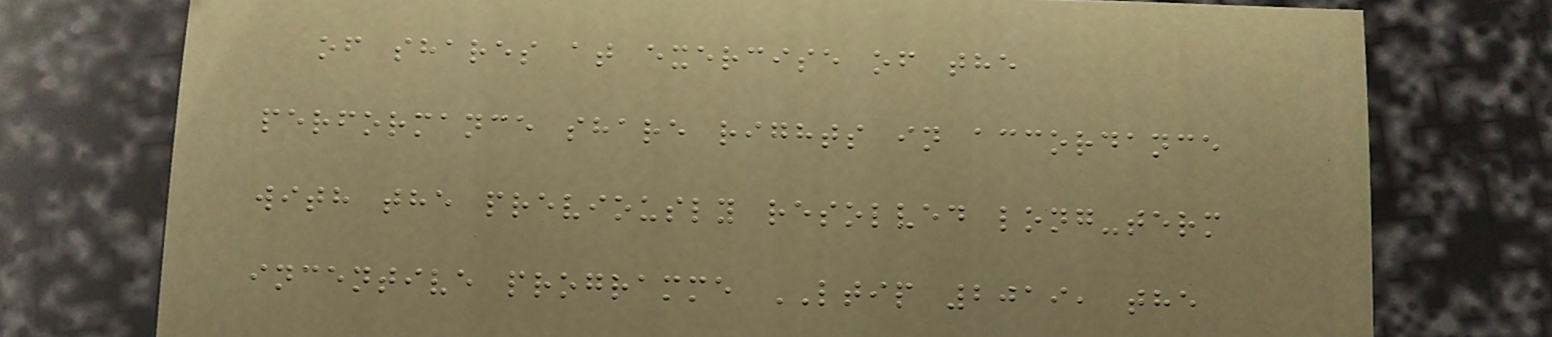of shares at exercise of the
performance share rights in accordance
with the previously resolved long-term
incentive programme LTIP 2019, the
